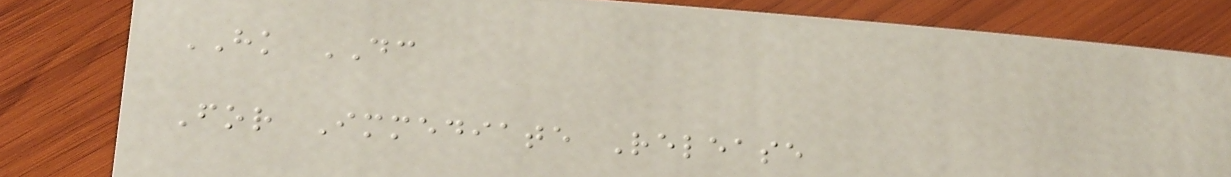HK DC
For Immediate Release
